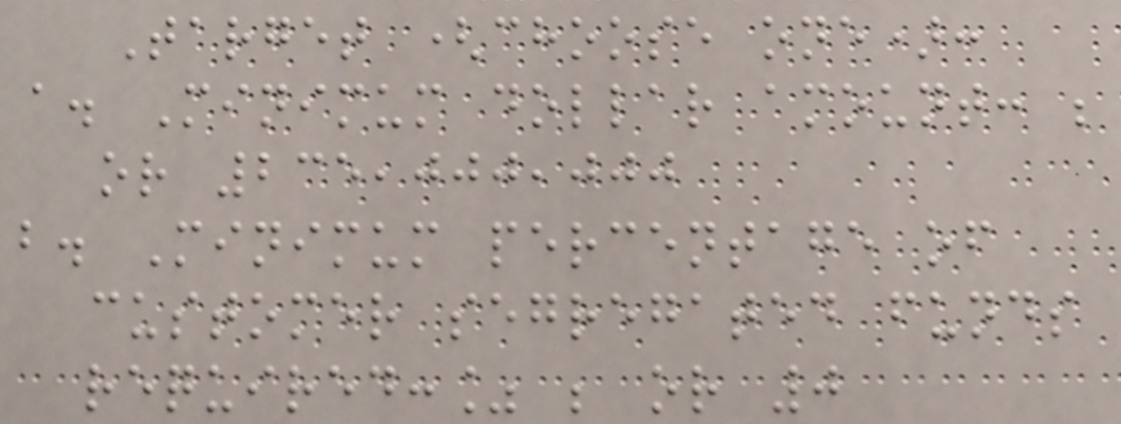Target (choose one):
a. Minimum dollar amount: ;
or 235,000,000
b. Minimum percentage of
customer segregated funds
required:% ; or 0
